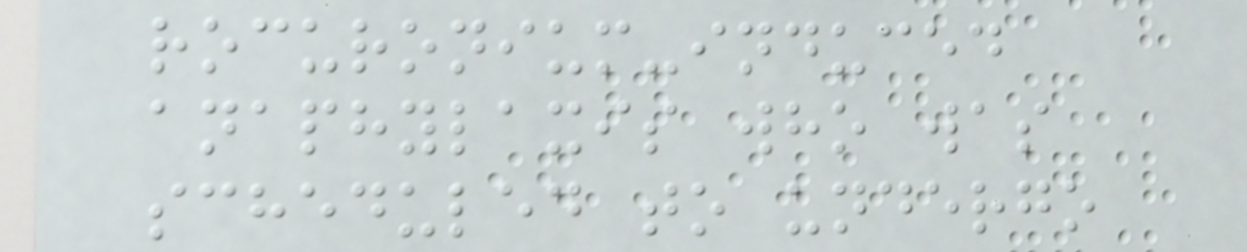rocuronium-induced
anaphylaxis who was
scheduled to undergo
